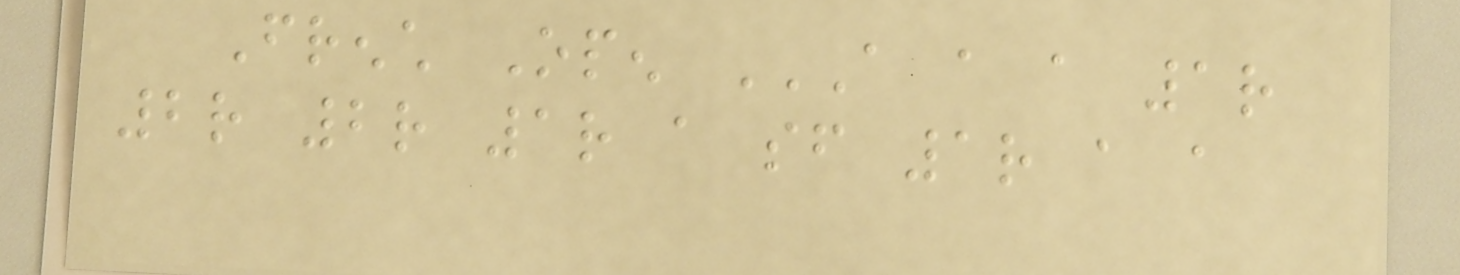French Open A A A 1R
2R 2R 1R A SF 1R A A
